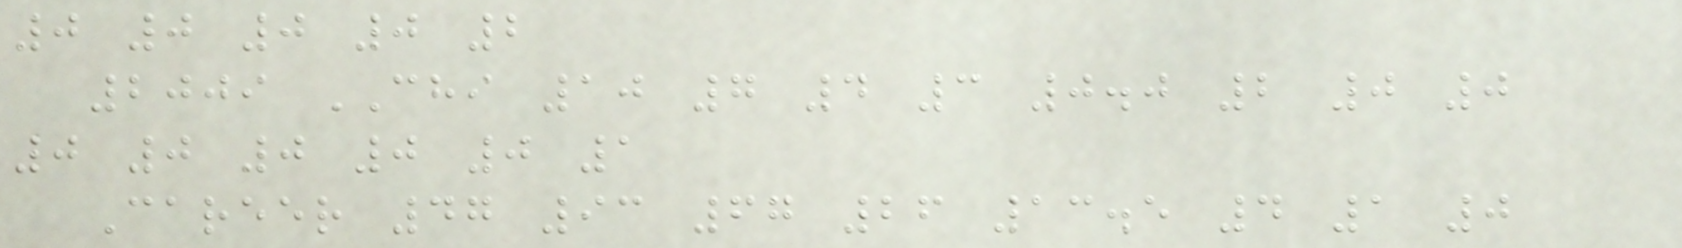0 0 0 0 2
2009 CHI 10 7 4 3 0.0 2 0 0
0 0 0 0 0 1
Career 47 93 67 26 13.5 4 1 0
